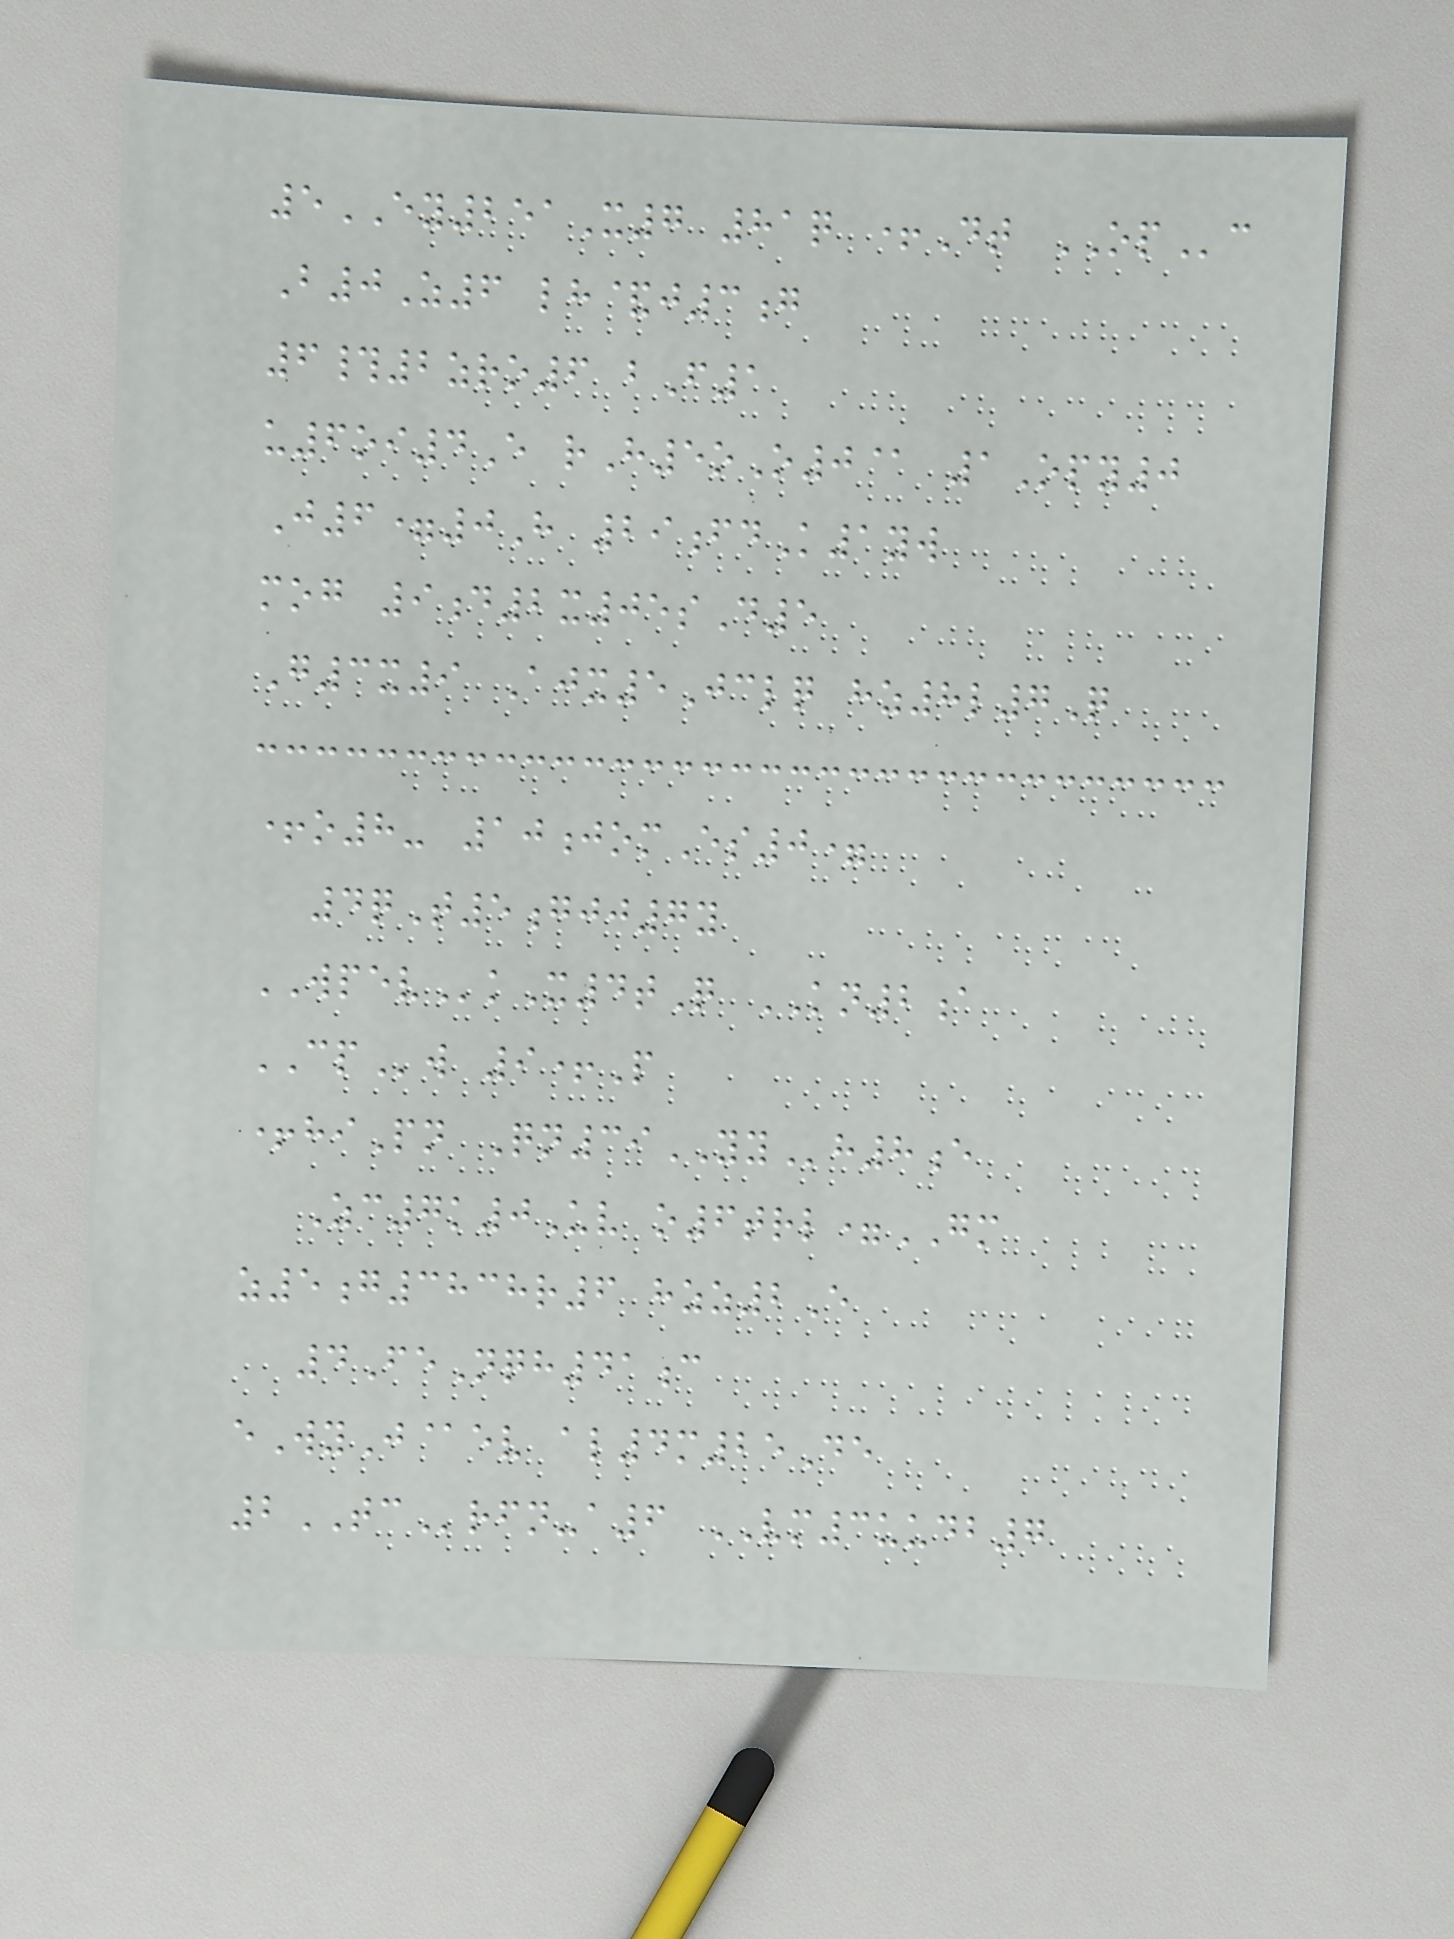5EY251X7 81q +Dt OPc
B0Z6 lh&j3g
6#2zro6 bF1
u6oi4E rH5oO0@ 1Opy0
J6=0H 29fdK1yw
mog 9d2x05sD5
G3x9 Ajx5Jclq hz8l7Q
+o8- 10jomEs0=
4qT5gjj7y
WPEVkX4tQ KN2a
CPw 9+P
+hiPn Qn39YYh8e
Zc7k0Uv o6trl=GM
z5g3838r6 hzz2E
4FeNqh41c
eWyJ@ev al4m25De
2TCrfn-a6 VM3uudb7
